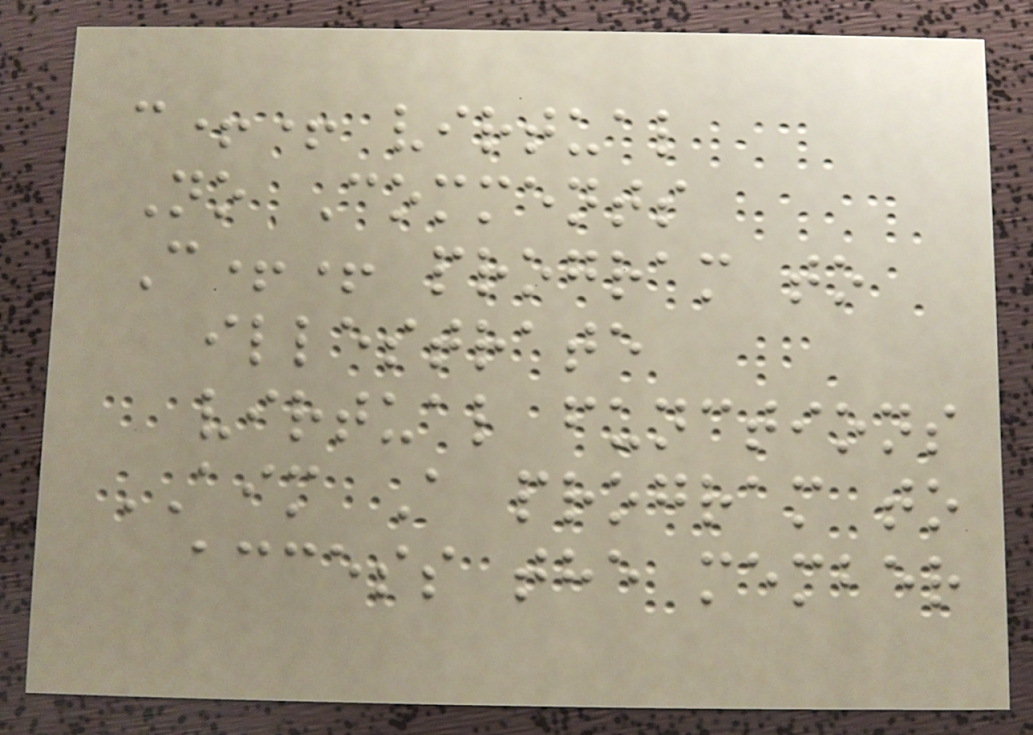c++ virtual
No Comments
C++ program to
illestrate
virtual functions
AIM A program to
access the member
